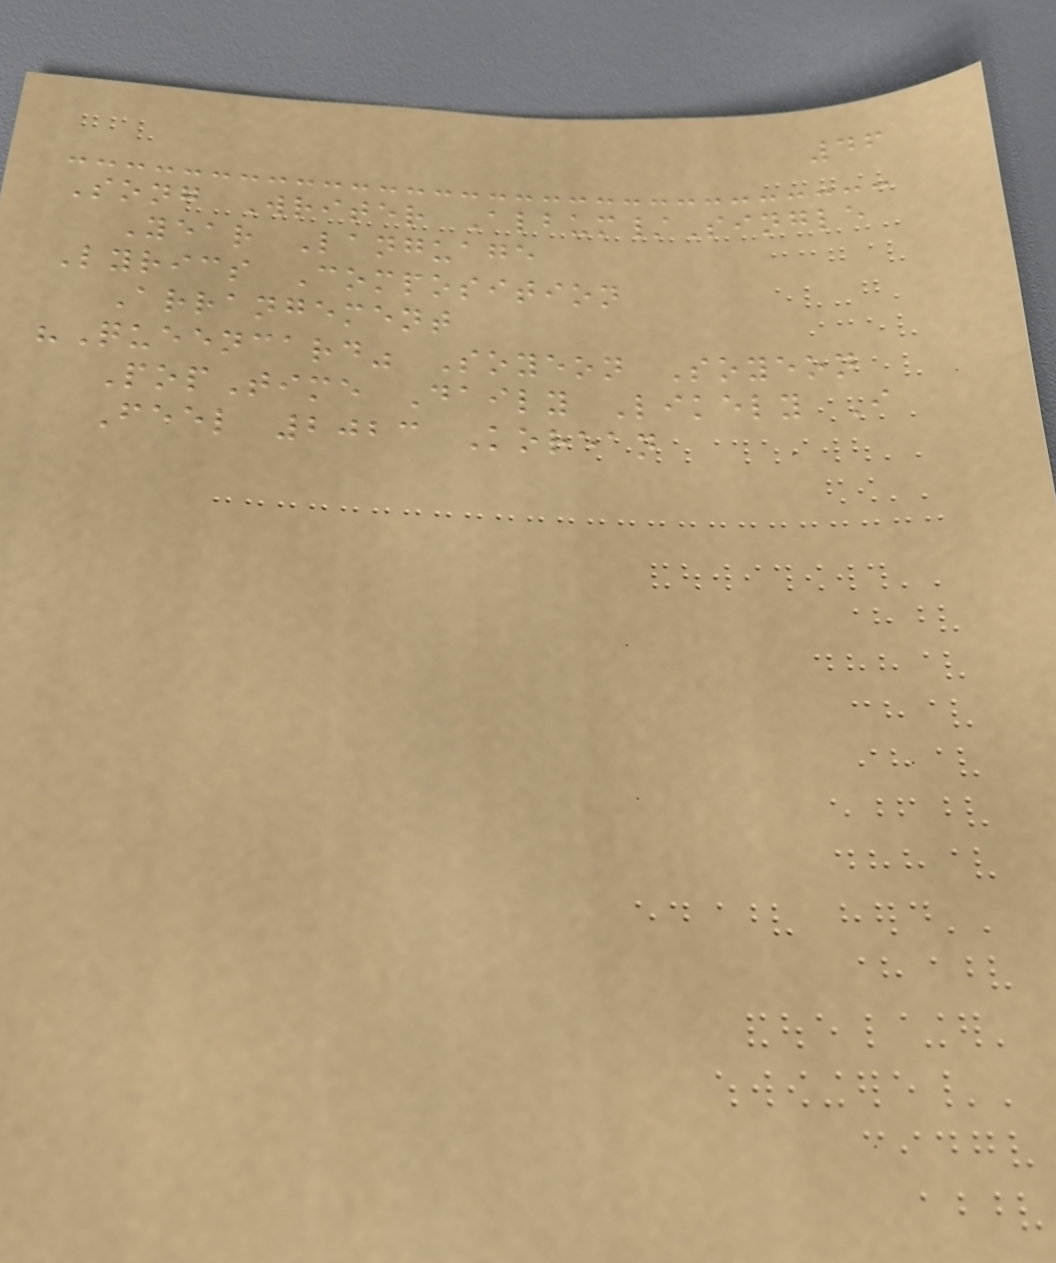46
Song Writer Album/Single
Year Language
Lyrics Composition
Arrangement
"Queencard" Soyeon Soyeon
PopTime Daily Likely I
Feel 2023 Korean
